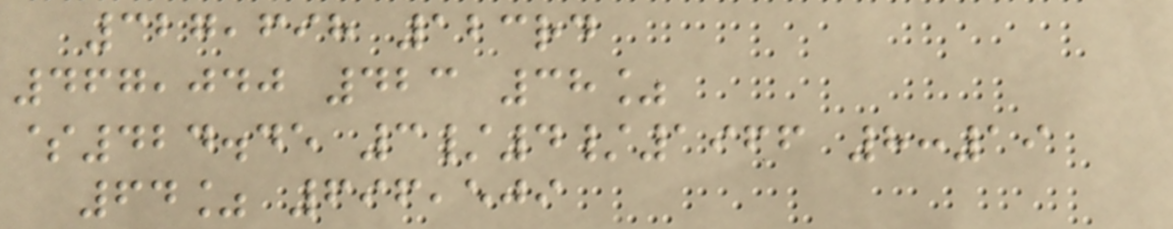327,698 123rd
467,040 423 38%
$424.45 3/4/1966 8:19
64% 696,509
